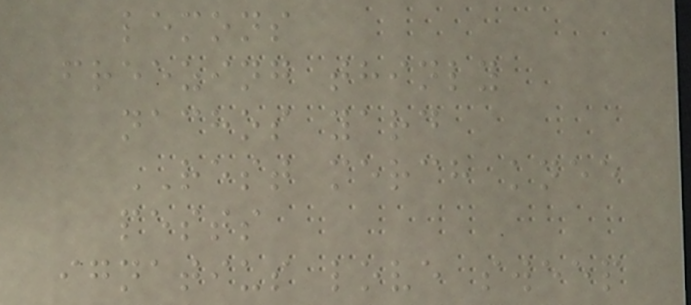lemons
freezing thinly
nachos yard
REST merch knee
pests
ignatius love sweep
